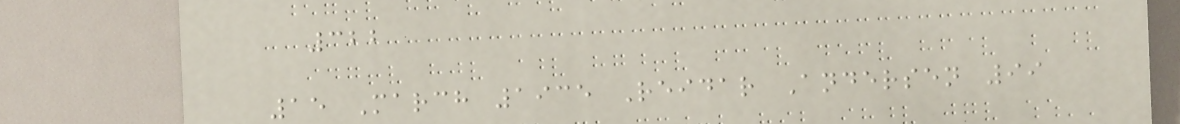322
15 March 1935 Reidar Andersen 99
